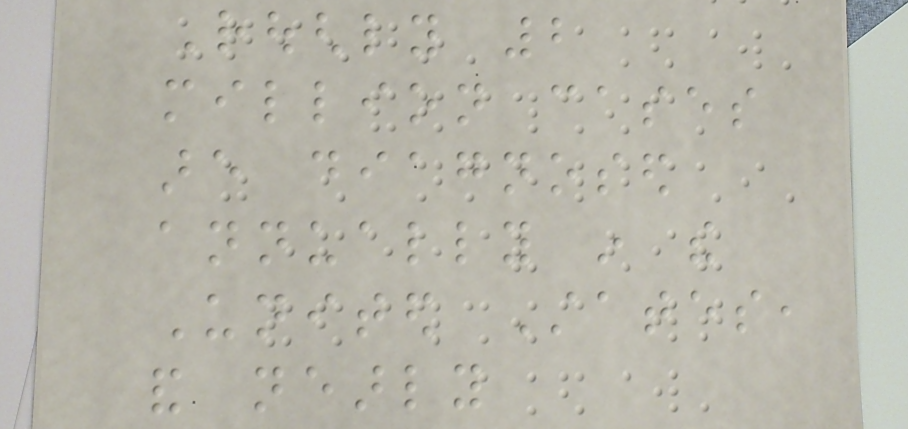Roughly 2
million cases
are diagnosed
annually in the
United States,
and nearly
